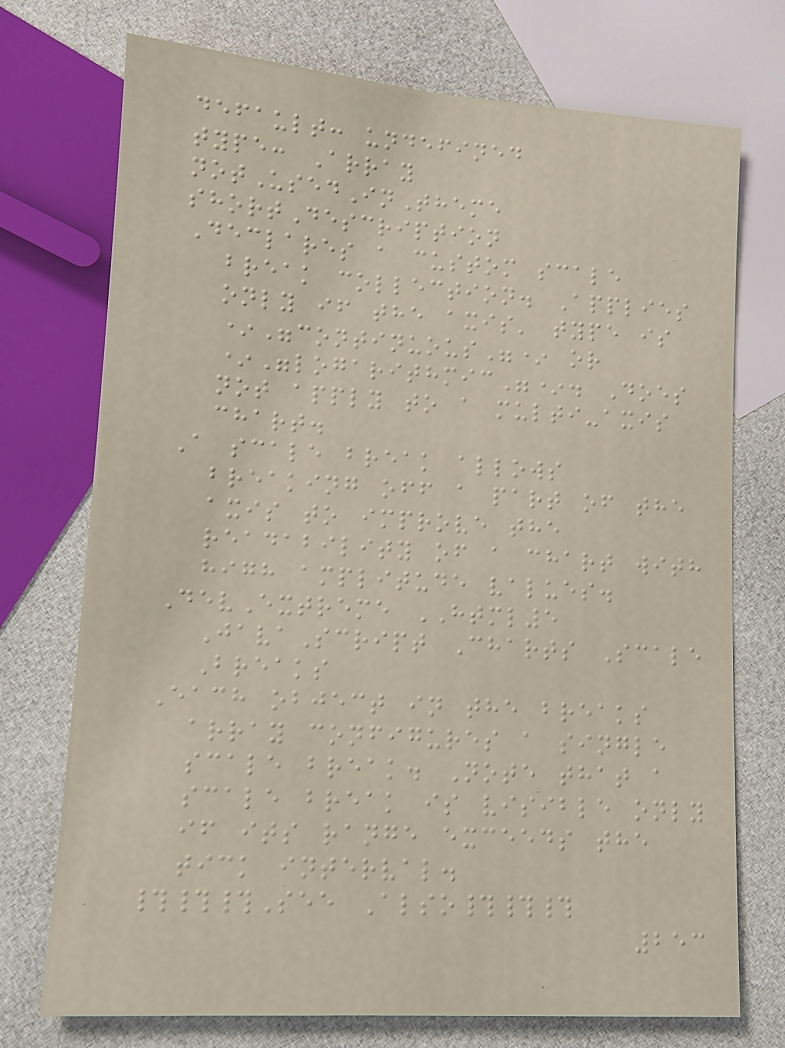default: undefined
type: Array
notUsedInTheme
shortDescription
Declares a custom scale
break collection. Applies
only if the axis' type is
*"continuous"* or
*"logarithmic"*. Does
not apply to a multi-axis
chart.
A scale break allows
breaking off a part of the
axis to improve the
readability of a chart with
high amplitude values.
DevExtreme HTML5
JavaScript Charts Scale
Breaks
Each object in the breaks
array configures a single
scale break. Note that a
scale break is visible only
if its range exceeds the
tick interval.
###See Also###
253
